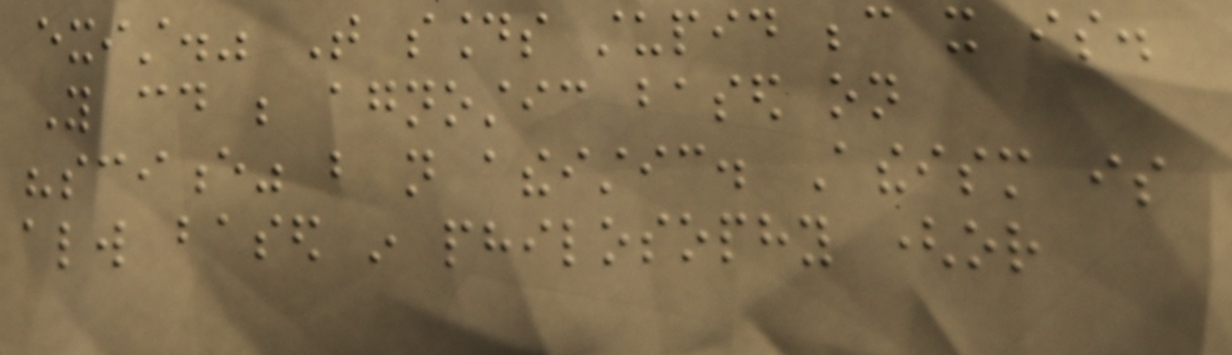exist." That sounds stupid because it is.
You could be agnostic based on
"science" but not atheistic. Atheism is
always based in philosophy (or
